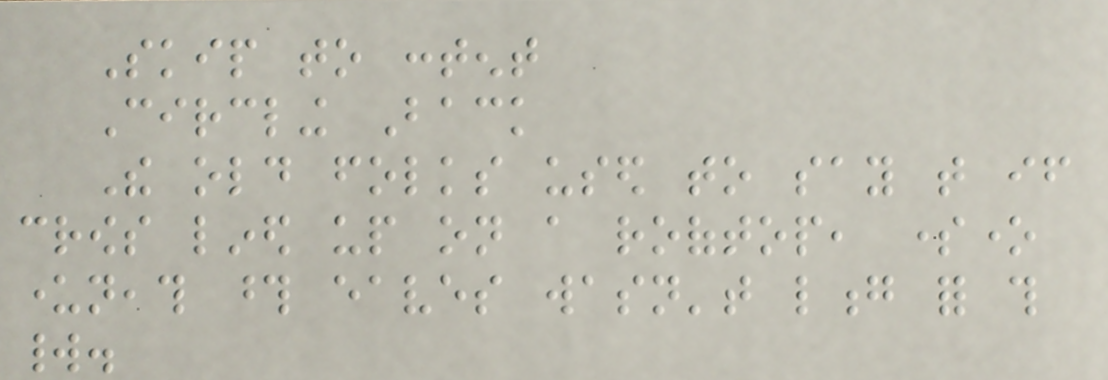Skip to content
Circling Back
The old folks used to say that if
crows lined up on a rooftop, someone
underneath those eaves wasn't long for this
world.
